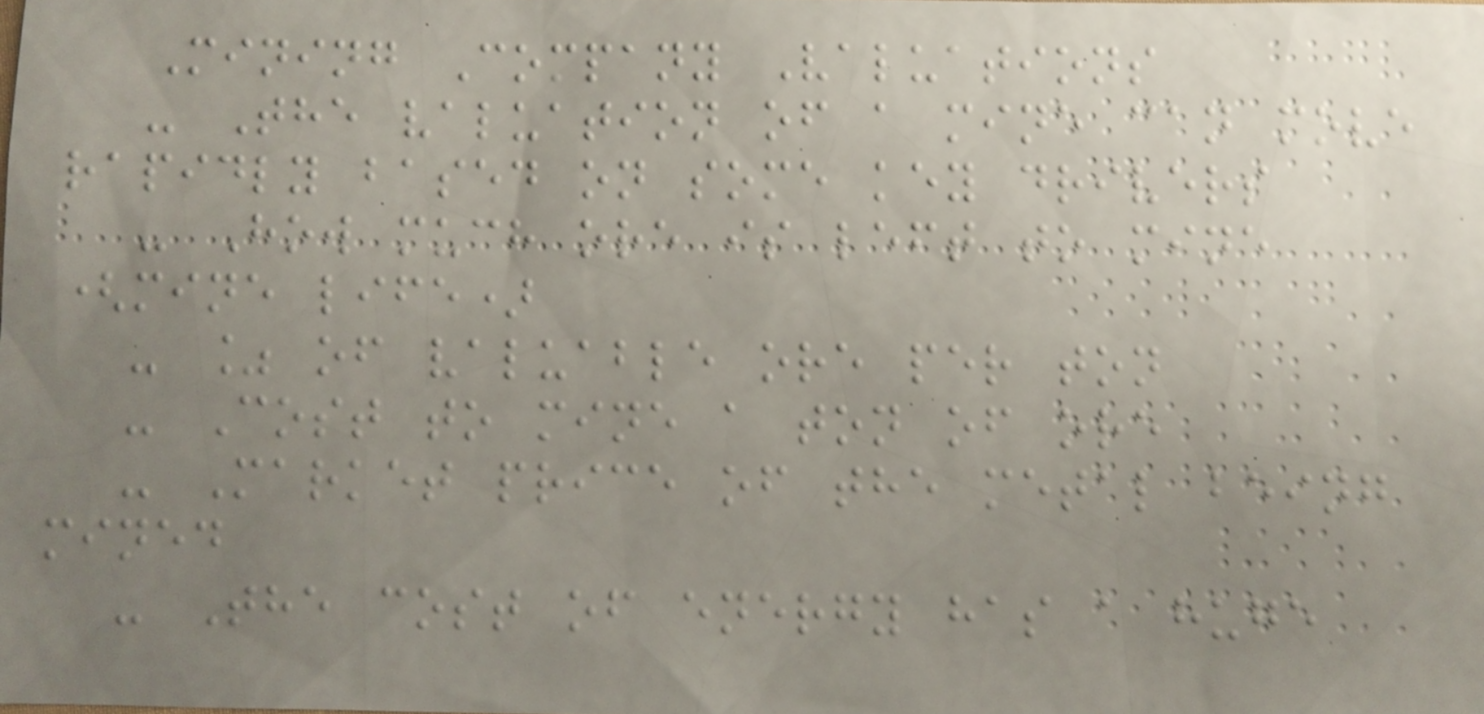Mining Company Valuations
- The valuation of a mine can move
rapidly based on some key drivers
- How much ore is left to mine
(mine life)
- % of valuable ore per ton
- Cost to mine a ton of ore
- Market price of the metal being
mined
- The cost of energy has a huge
